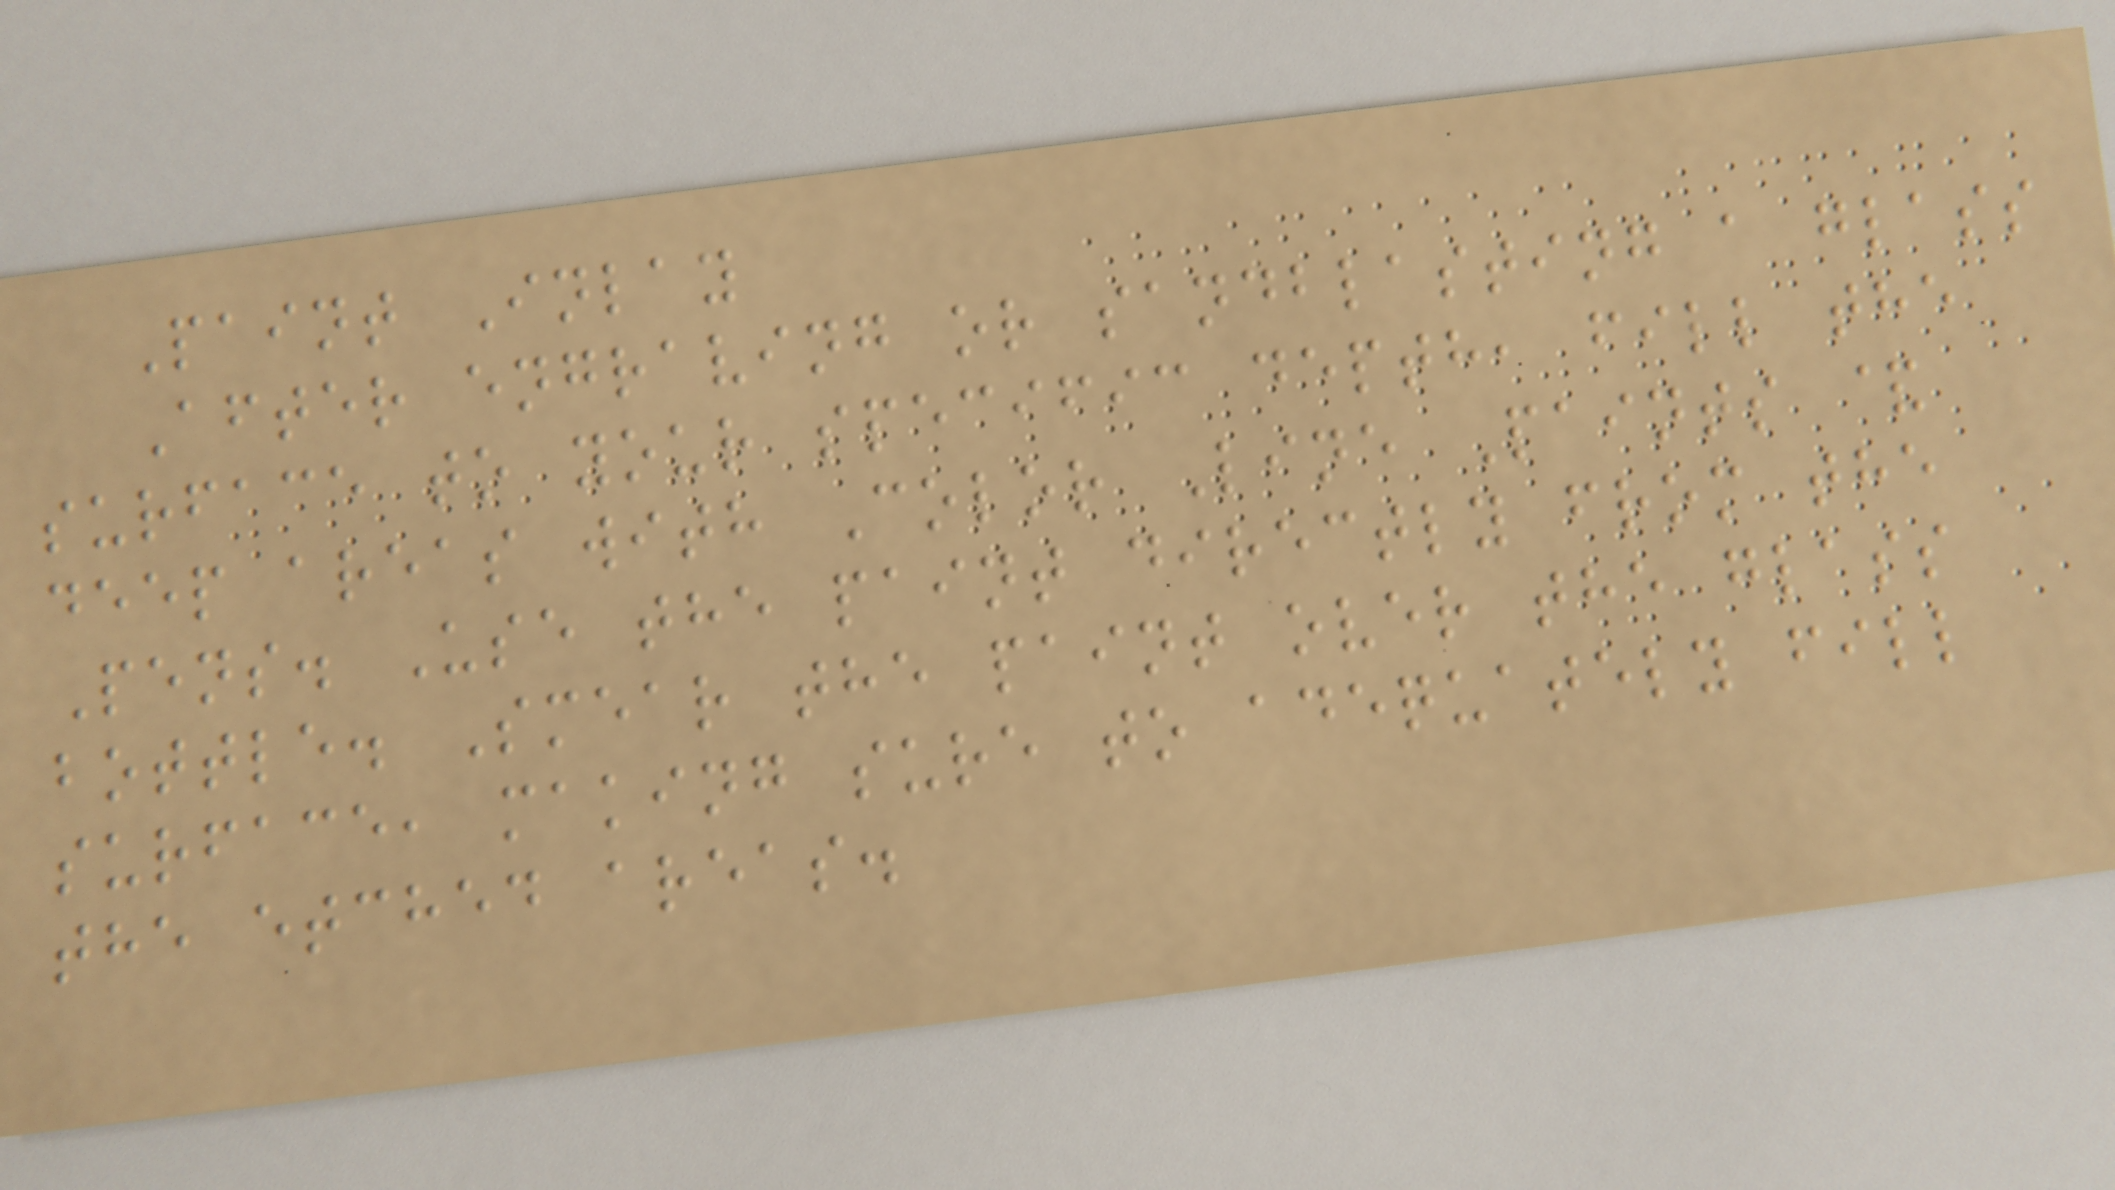Paint Inlay
After engraving or sandblasting a glass
surface to your specific depth, fill the
deep areas with Color Line Paints &
Pens. Use the paint directly from the
bottle. Smear the paint over the glass
surface, making sure to adequately fill
the etched areas.
